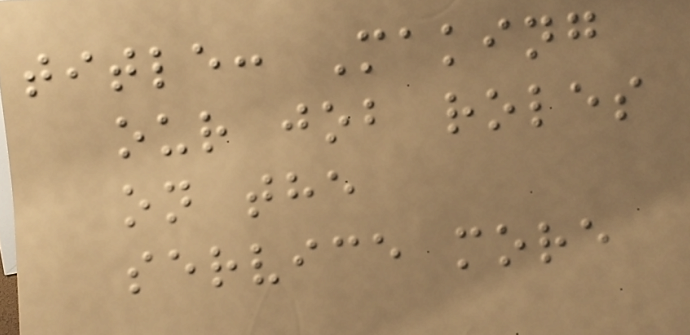title: Making
our job roles
on the
service more
